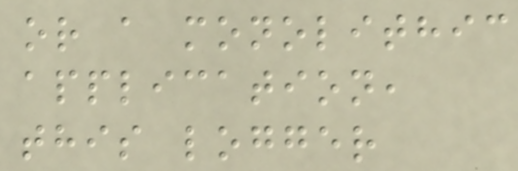or a monolithic
application,
this logger
